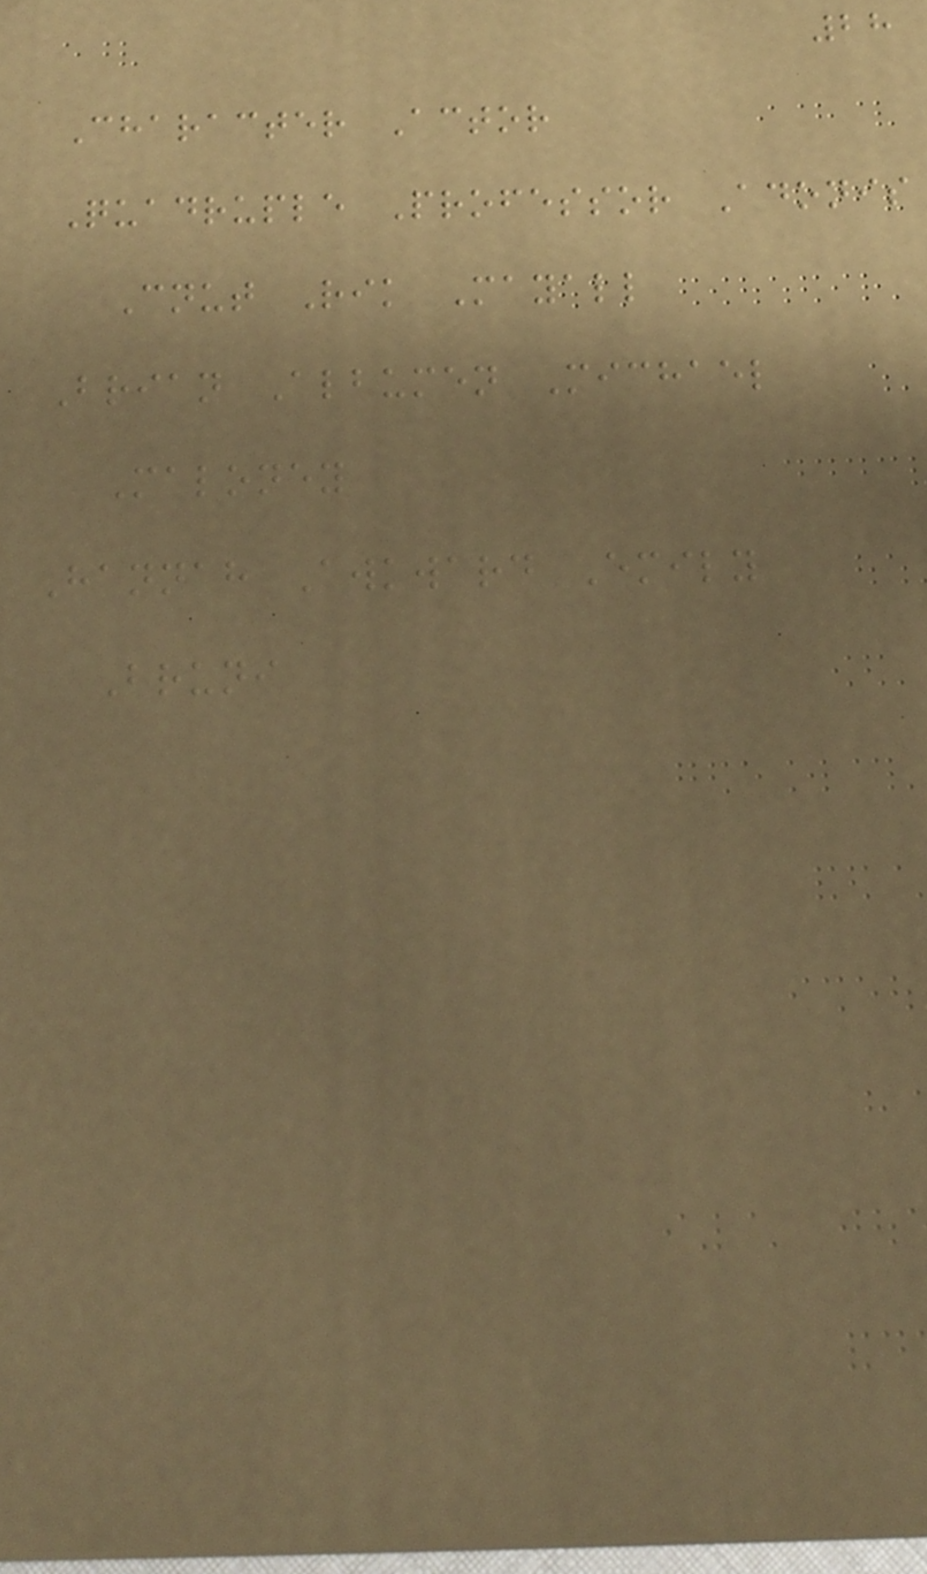28
Character Actor
Quadruple Professor Adonis
Cnut Rik Mayall
Brian Albumen Michael
Maloney
Hannah Awkward Emily
Bruni
